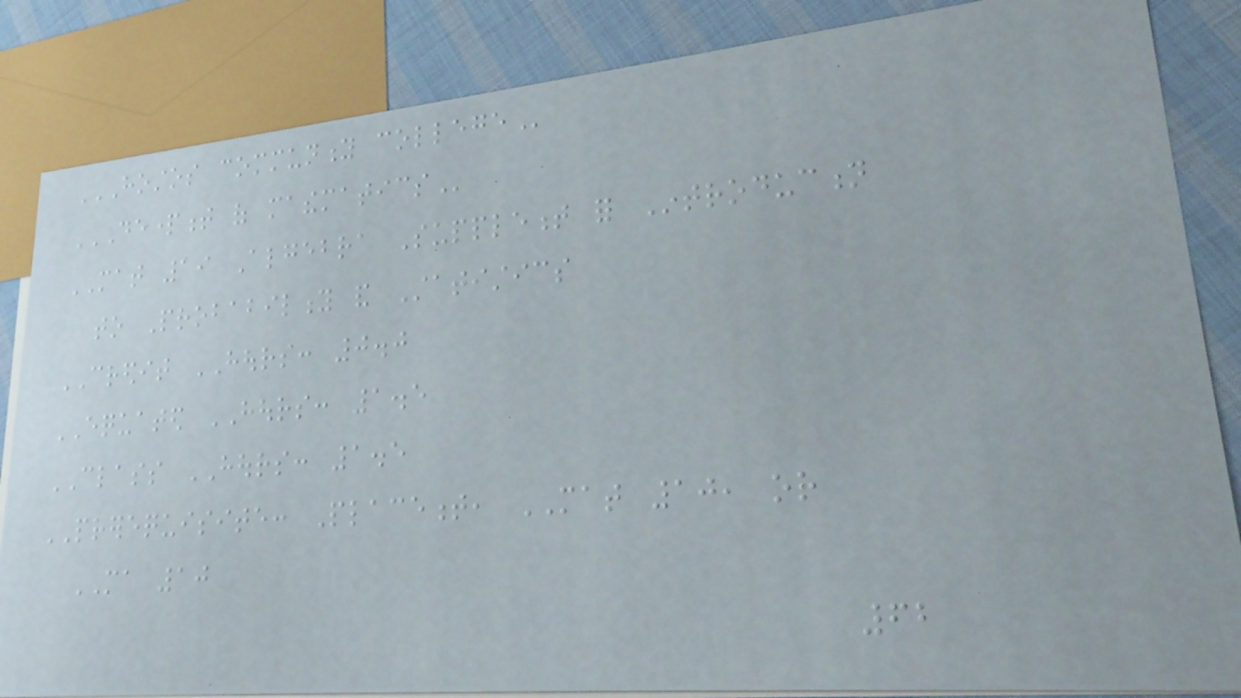HOSTOS COMMUNITY COLLEGE
DEPARTMENT OF MATHEMATICS
MAT 19 Algebra Supplement for Introduction
to Probability and Statistics
CREDIT HOURS: 0.0
EQUATED HOURS: 1.5
CLASS HOURS: 1.5
PREREQUISITE: Placement, MAT 10, or
MA 10
62
